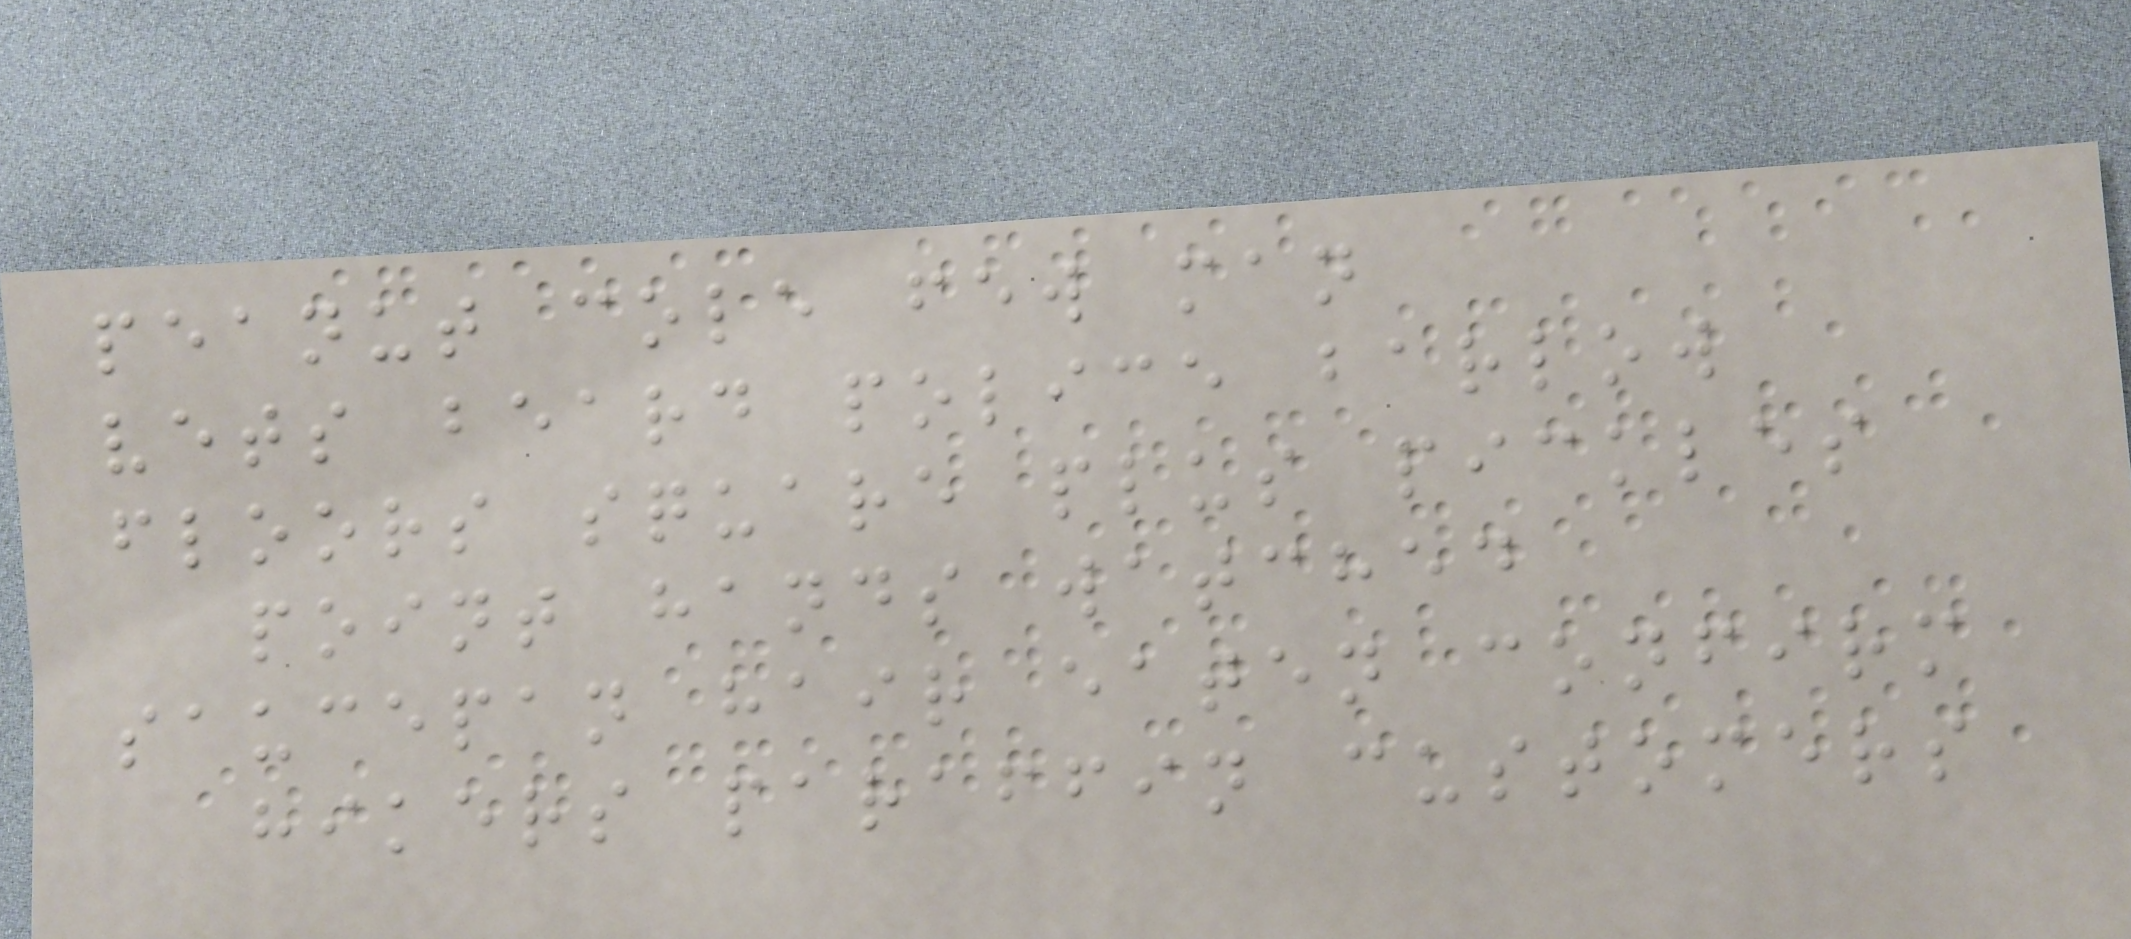peanut cole few man
vets beard police barlow
floors square plus pickles
point hands watched
saucepan hair eaten confirm
hikers paraffin customers
